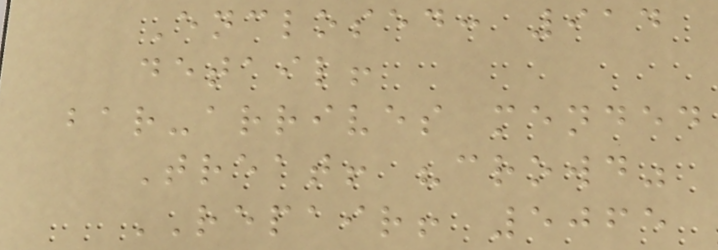Enclosed: 914
detail!
bar-arrives mended
Treat! "crowd"
REPAIR! 5065
